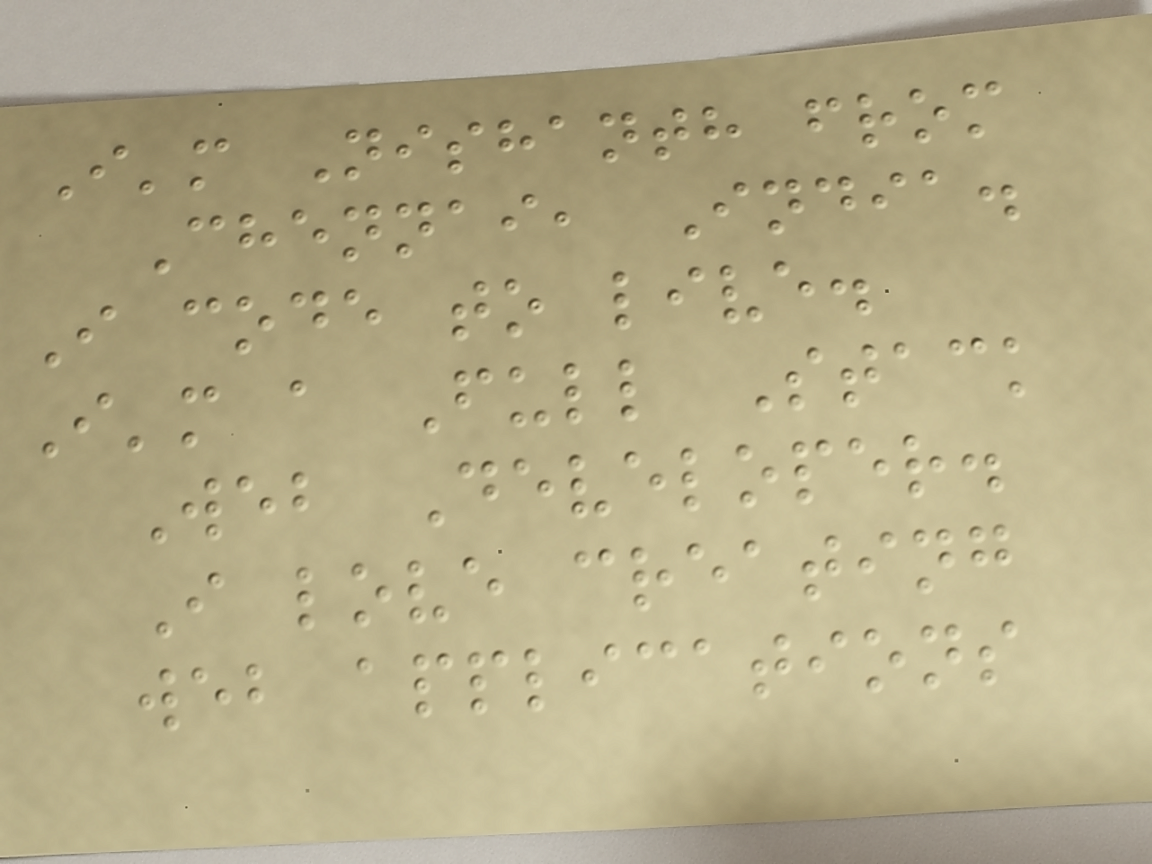I'm Nishanth from
Chennai, India.
I code to live.
I'm a Full Stack
Web Developer.
I love creating
web applications
